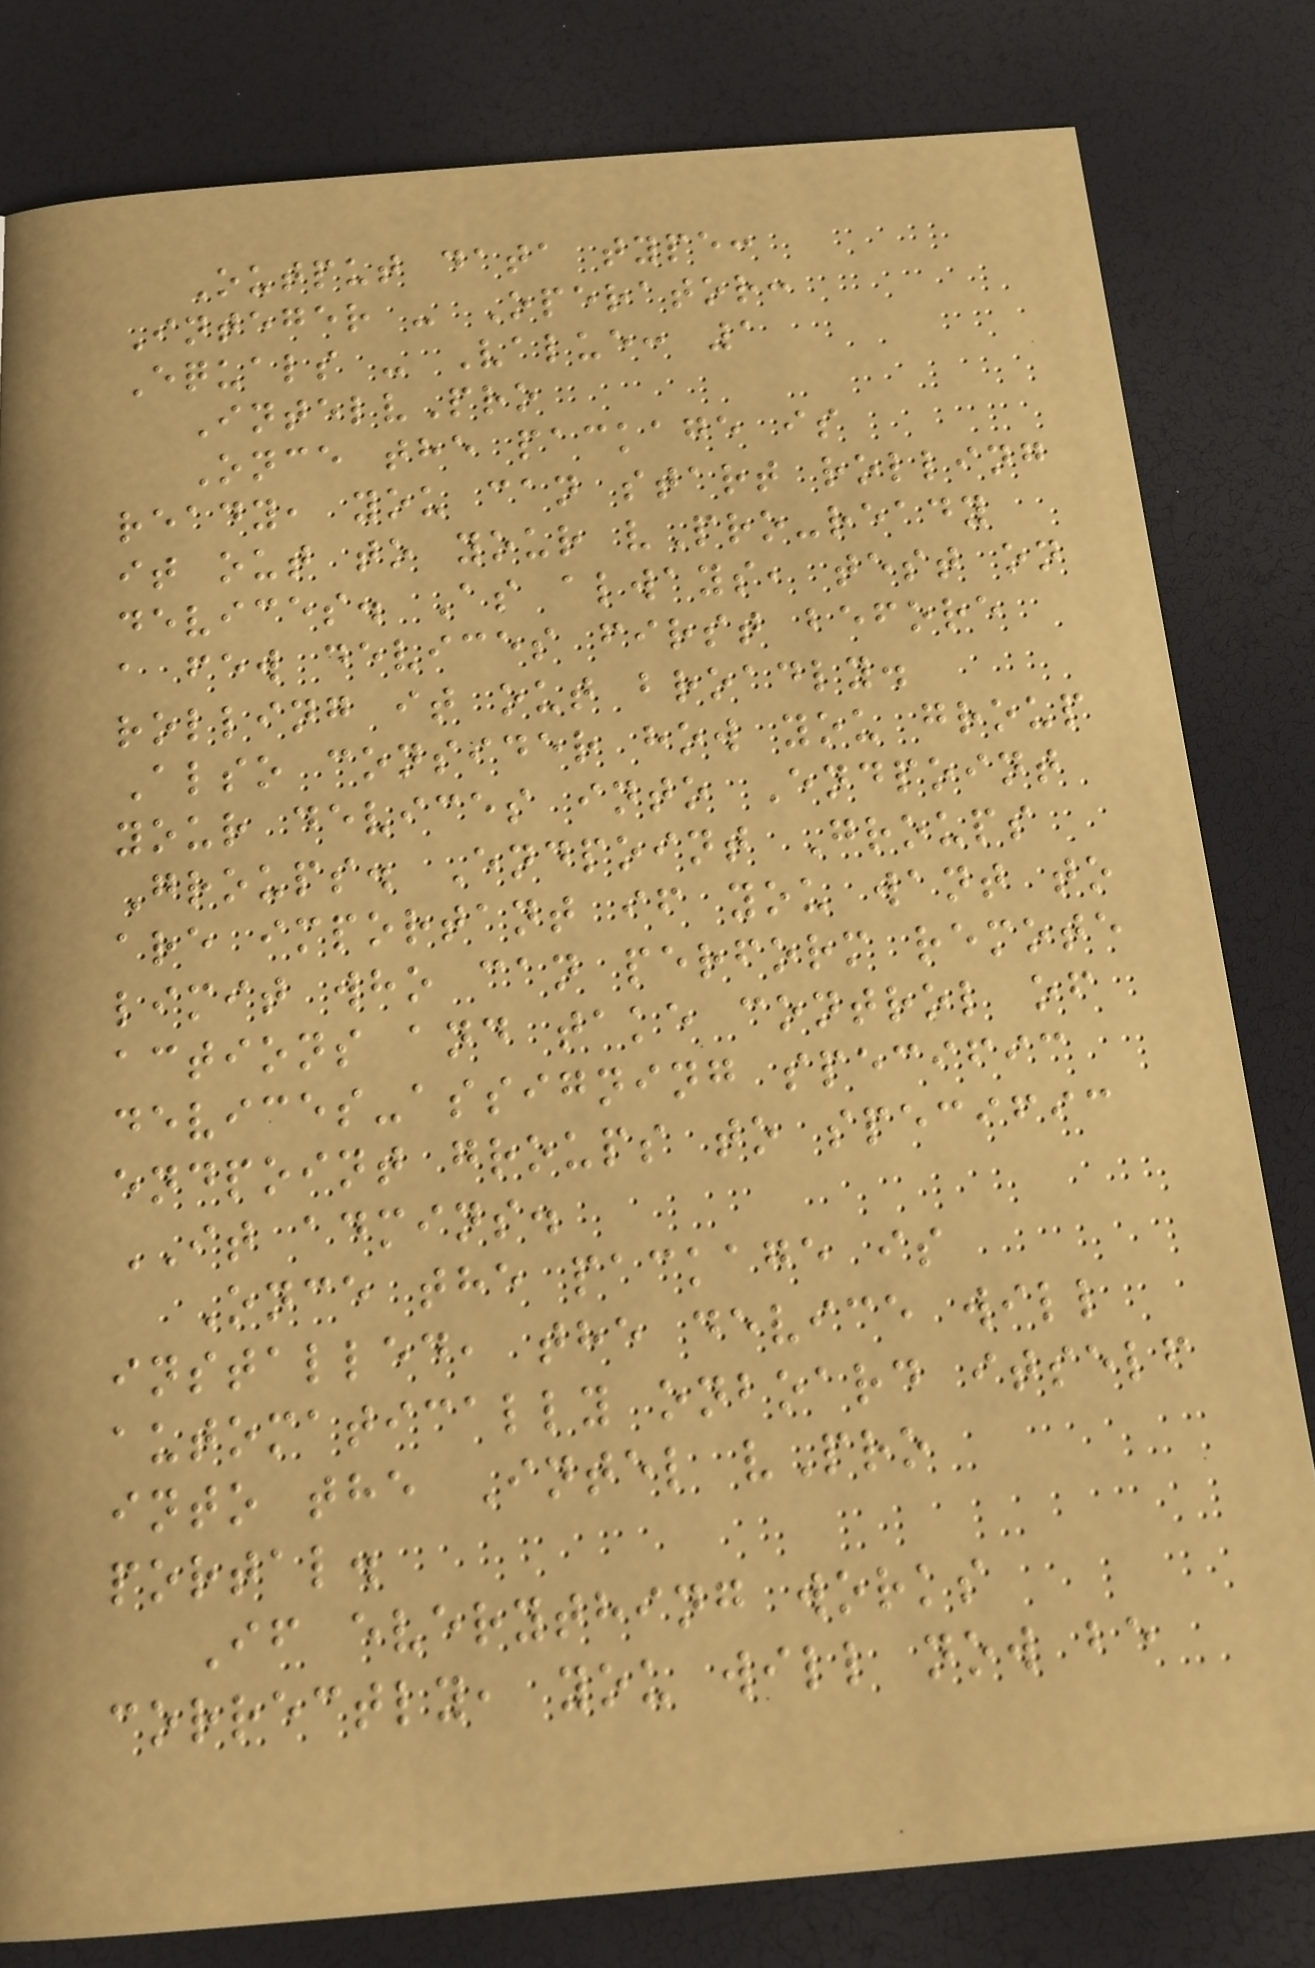Output data type:
Integer - Operator:
Equals - Value: 1
IntelvPro
Once the package is
ready, you can start rolling
it out to your vPro-ready
devices. As always, test on
a few devices first before
rolling it out broadly.
Also consider how you group
your devices into Endpoint
Groups. Endpoint Groups
are important if you want to
limit who can perform remote
actions and take control of
devices-assigning specific
endpoint groups to specific
IT admins.
Once the package is
installed, the device will
automatically onboard itself
into the Intel vPro
portal.
If everything works
correctly, you will now be
